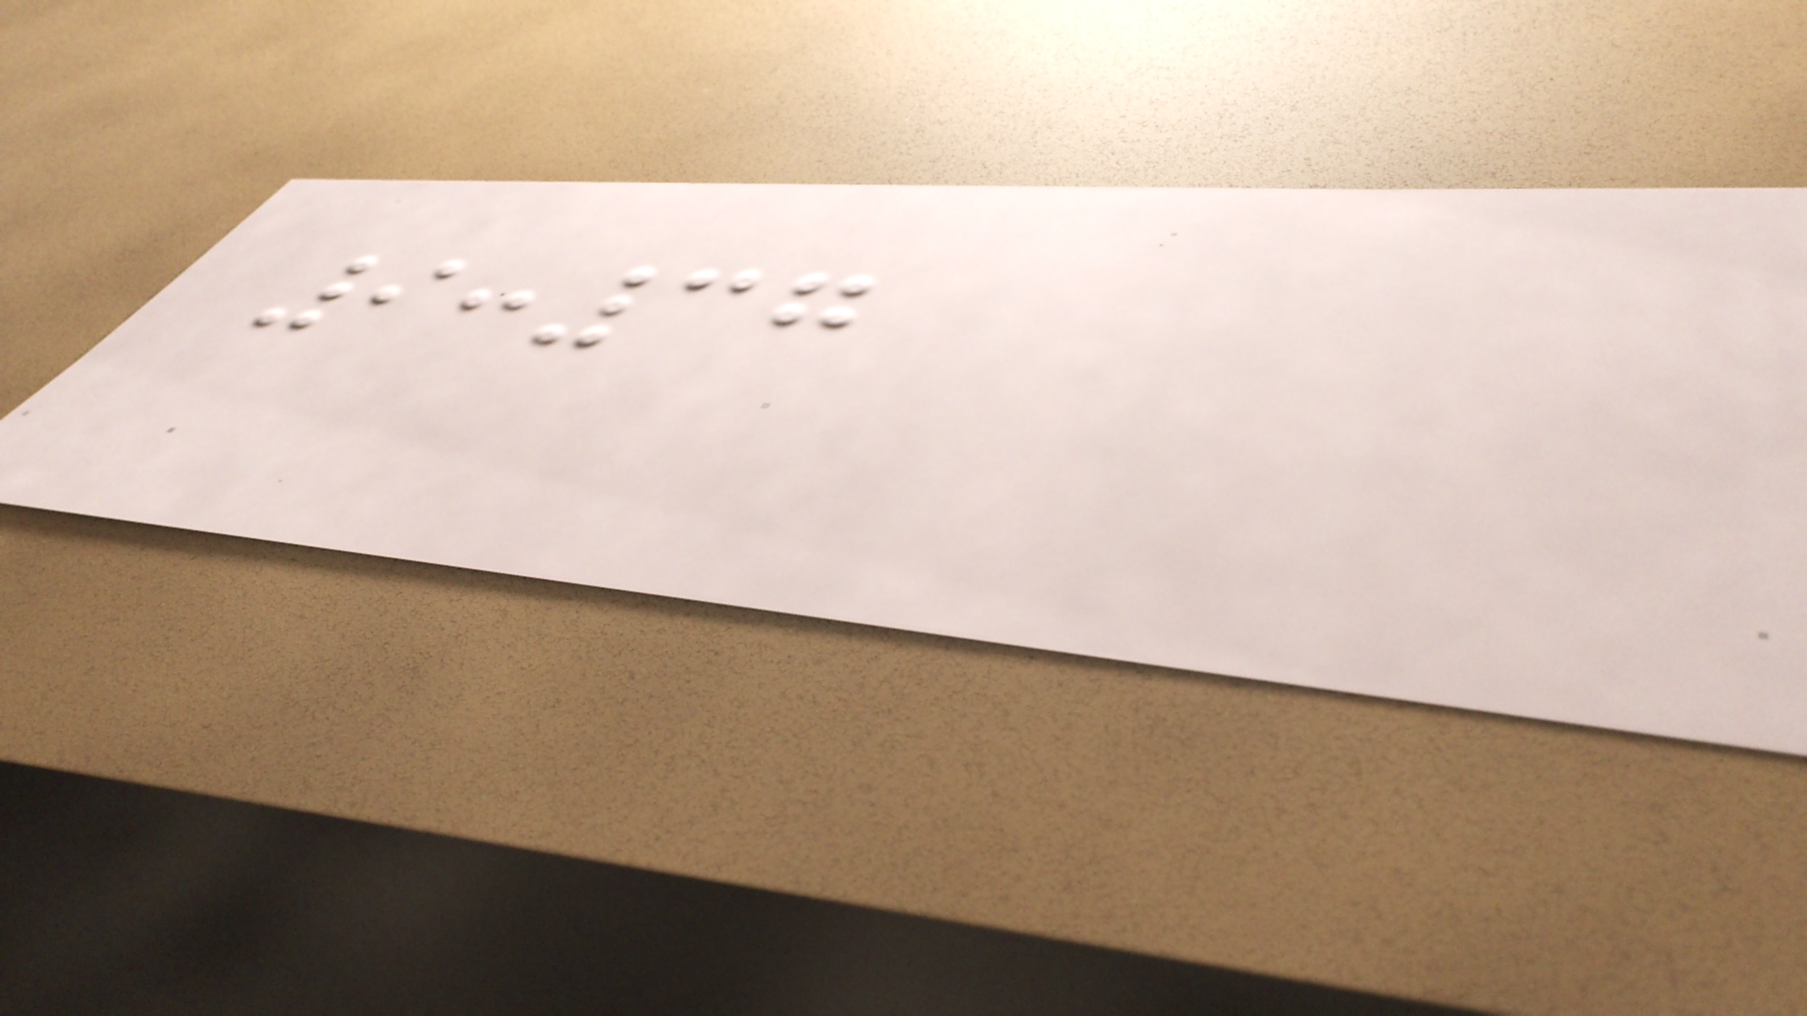9:37
